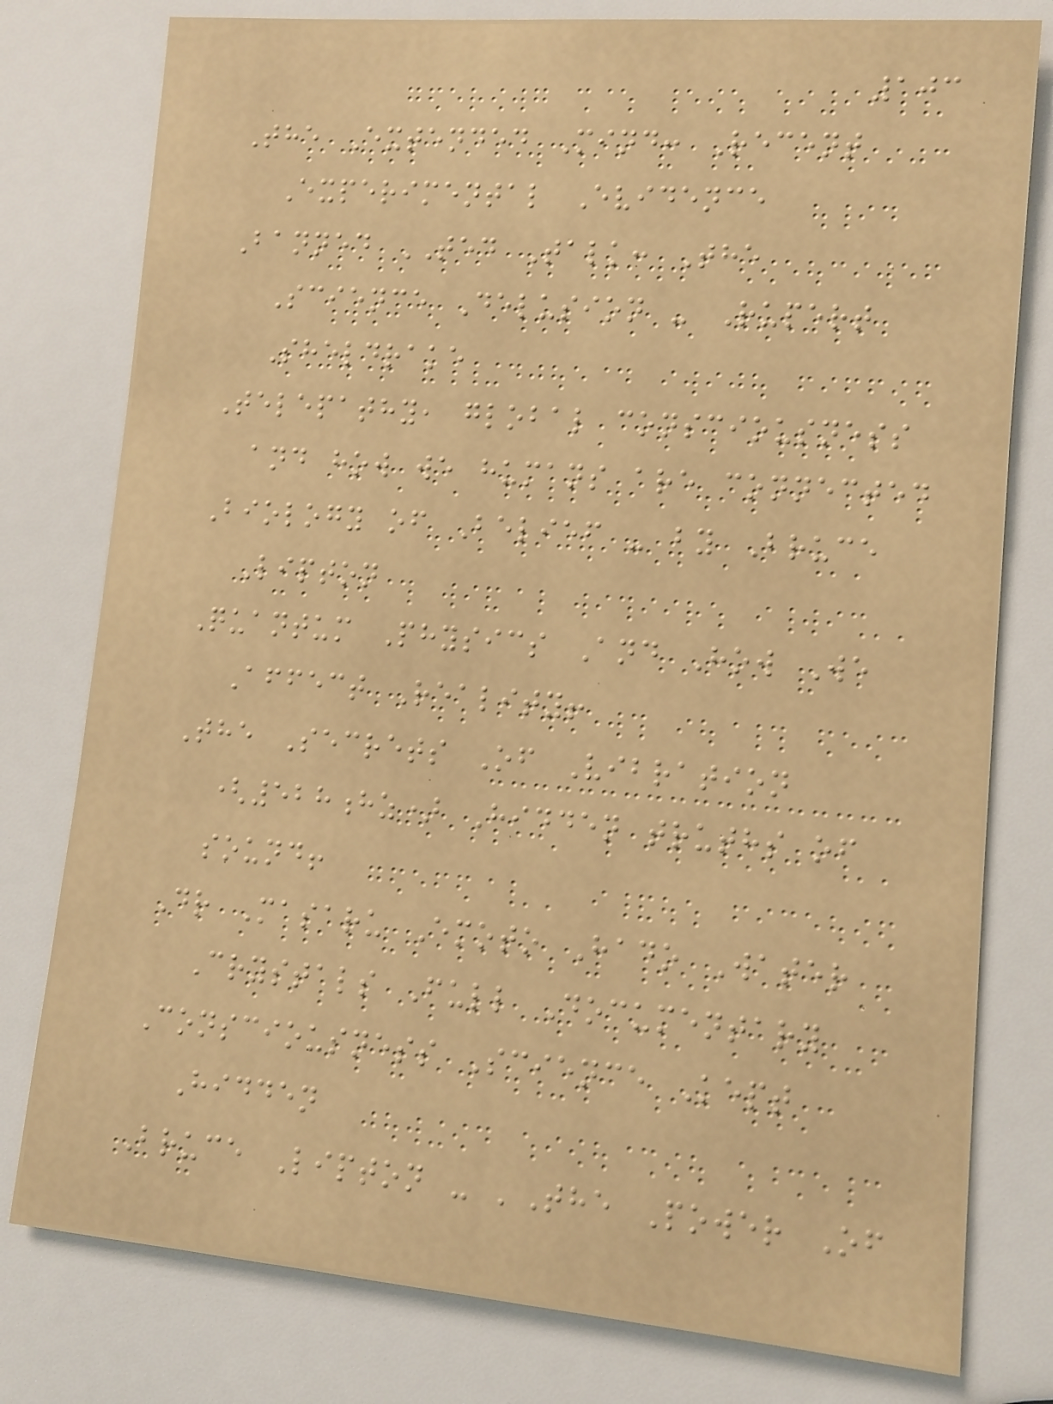103
The Extended Mind: Recent
Experimental Evidence
Banned TED Talk: The
Science Delusion - Rupert
Sheldrake
Telepathy, global consciousness
and how we humans are connected
Biology of Belief - by Bruce
Lipton
Quantum Physics And How We
Affect Reality!
The Secrets Of Vibration
(528hz) Hidden truths of
sound!
Dr Masaru Emoto Hado Water
Crystals Full Documentary
Consciousness Science Kept
Hidden
Bruce Lipton - 'The Power Of
